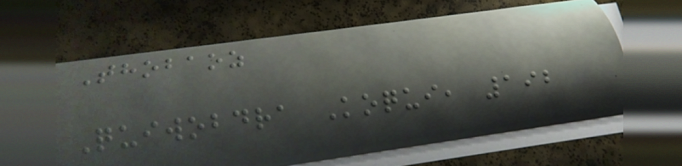Thobaoz
Quiwobdra Koqui, 192
